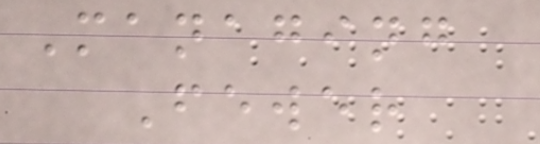Managing
Fewer
